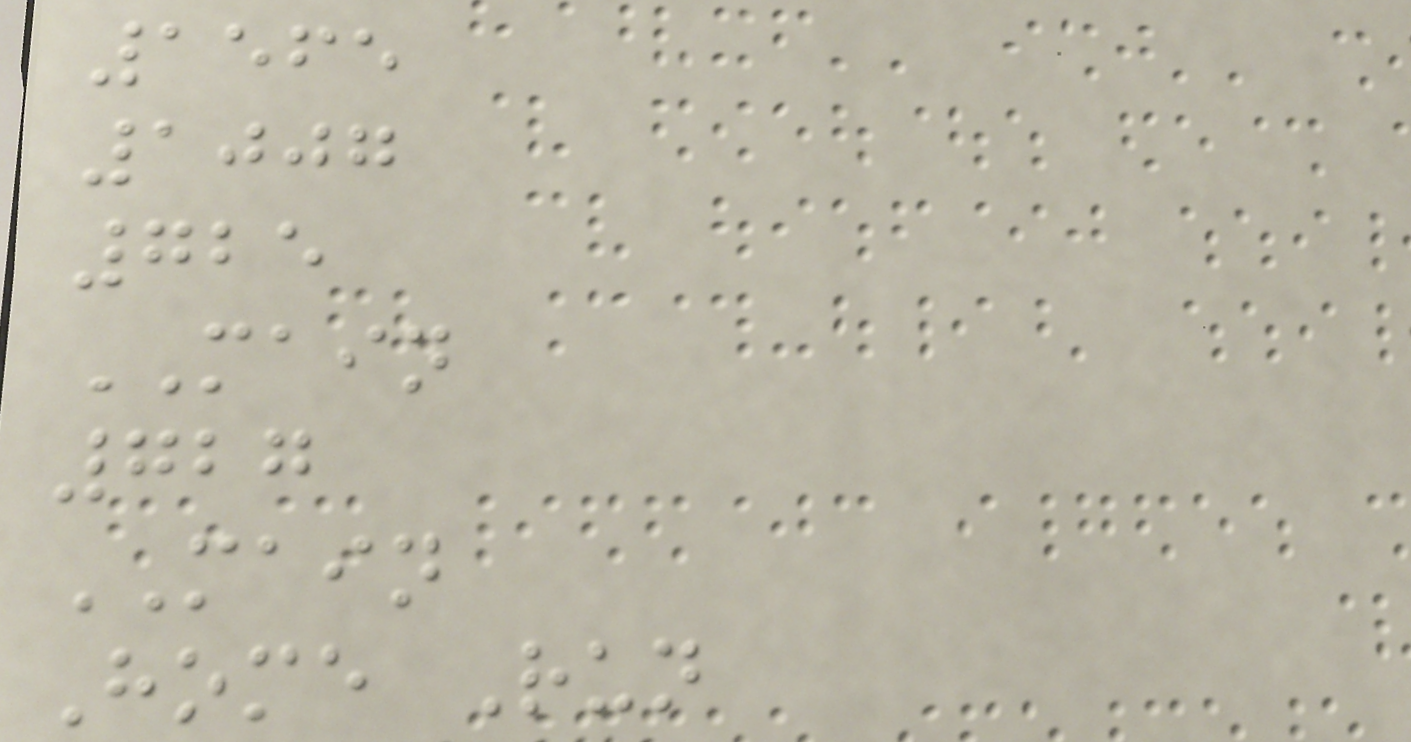1565
1007
725
MAIN
727
MAIN
Home Run
